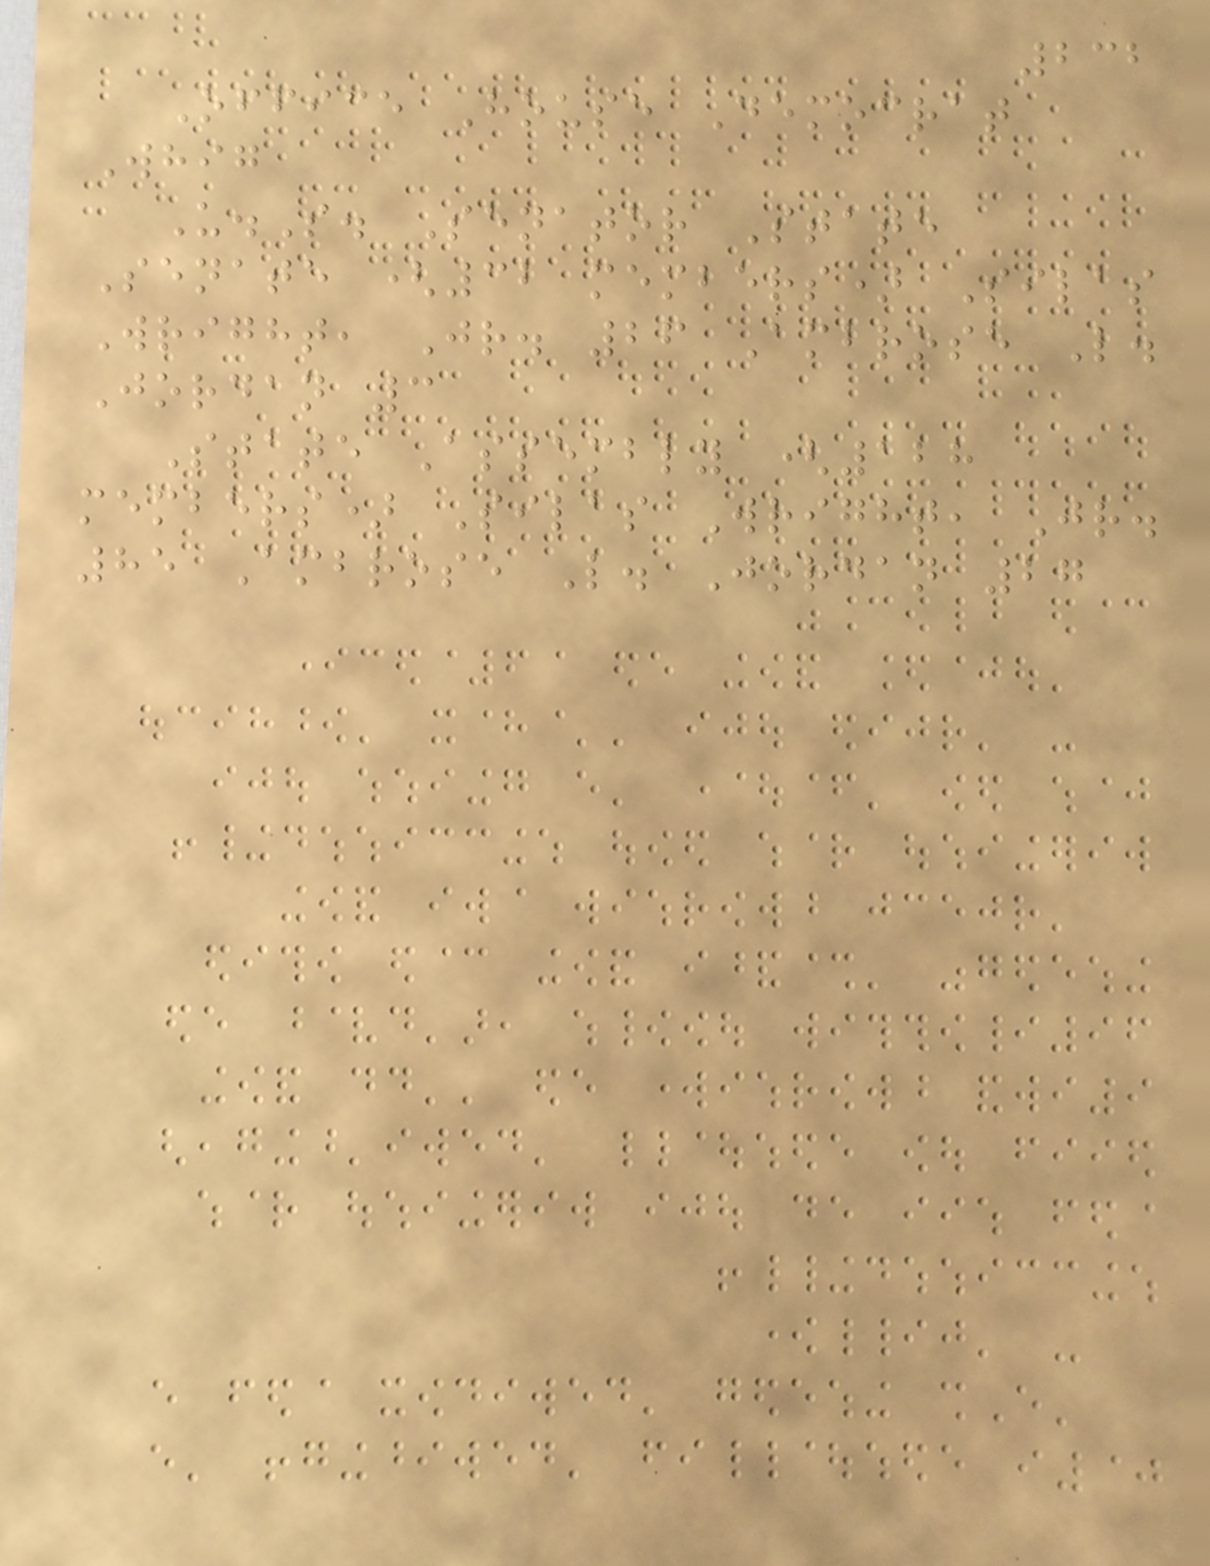232
Office House Democrat
Whig
U.S. Senator State
Senate (32 members) Silas
Wright, Jr. 26 Ambrose L.
Jordan 3
State Assembly (128
members) Silas Wright, Jr.
85 Ambrose L. Jordan 27
